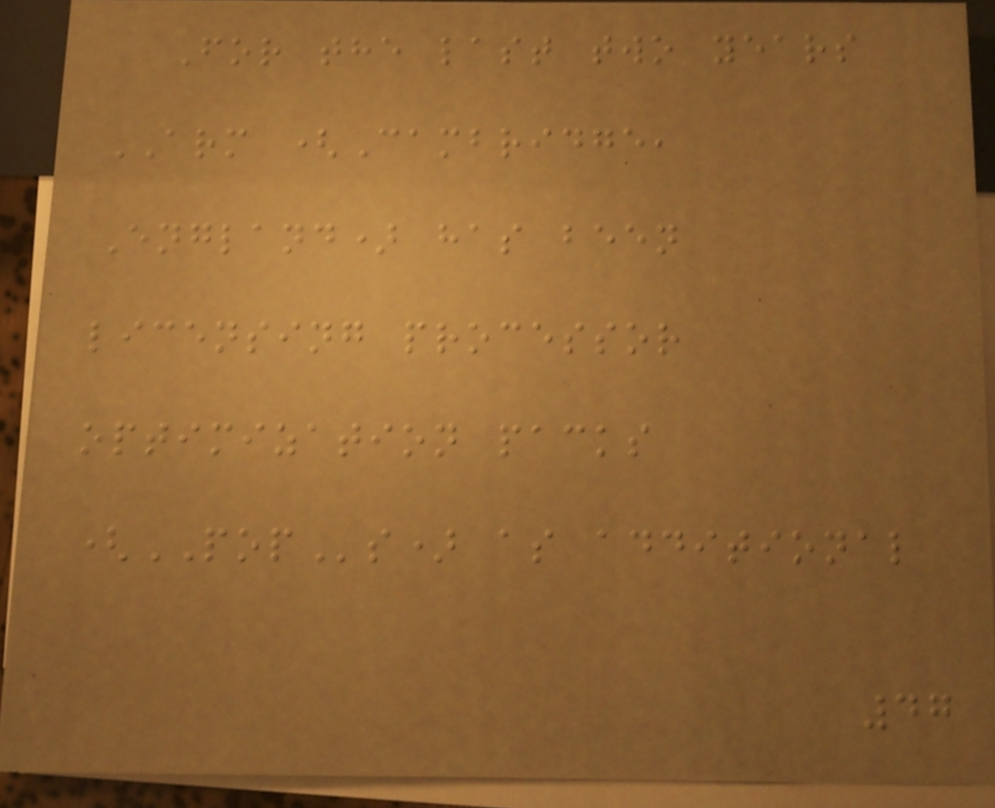For the last two years
ARM (Cambridge,
England) has been
licensing processor
optimization packs
(POPs) as additional
47
